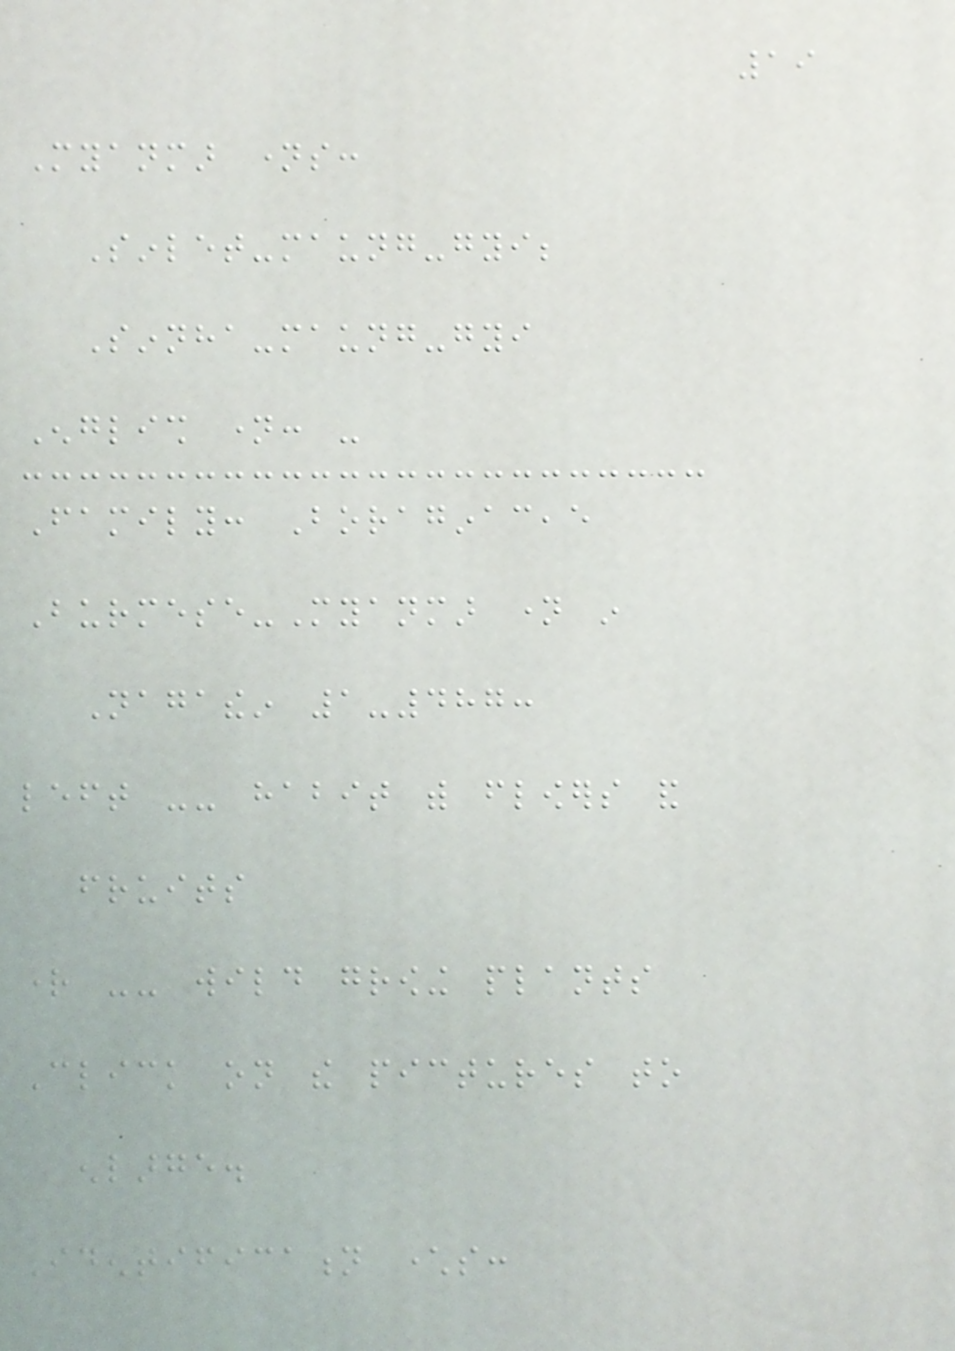19
Myanmar names:
Sinlet-maung-gyi;
Sinnha-maung-gyi
English name: -
Family: Boraginaceae
Burmese-Myanmar name in
Nagathein 1-487:
left -- habit with flowers and
fruits
right -- wild growing plants
Click on the pictures to
enlarge.
Identification characters:
